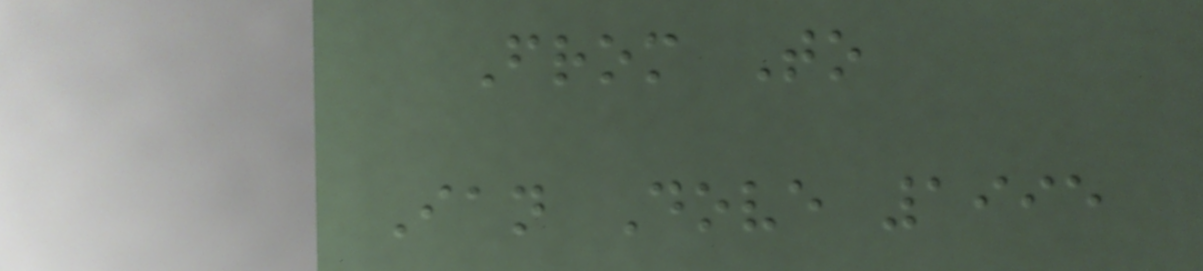From To
Ian Dove 1995
